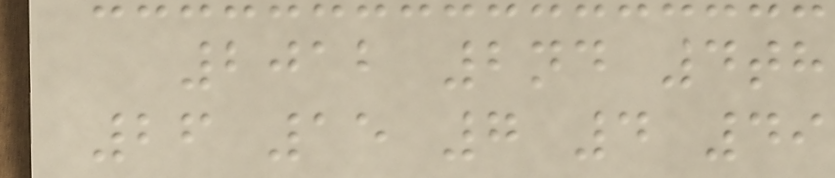2012 2nd 4th
26 15 7 4 49
